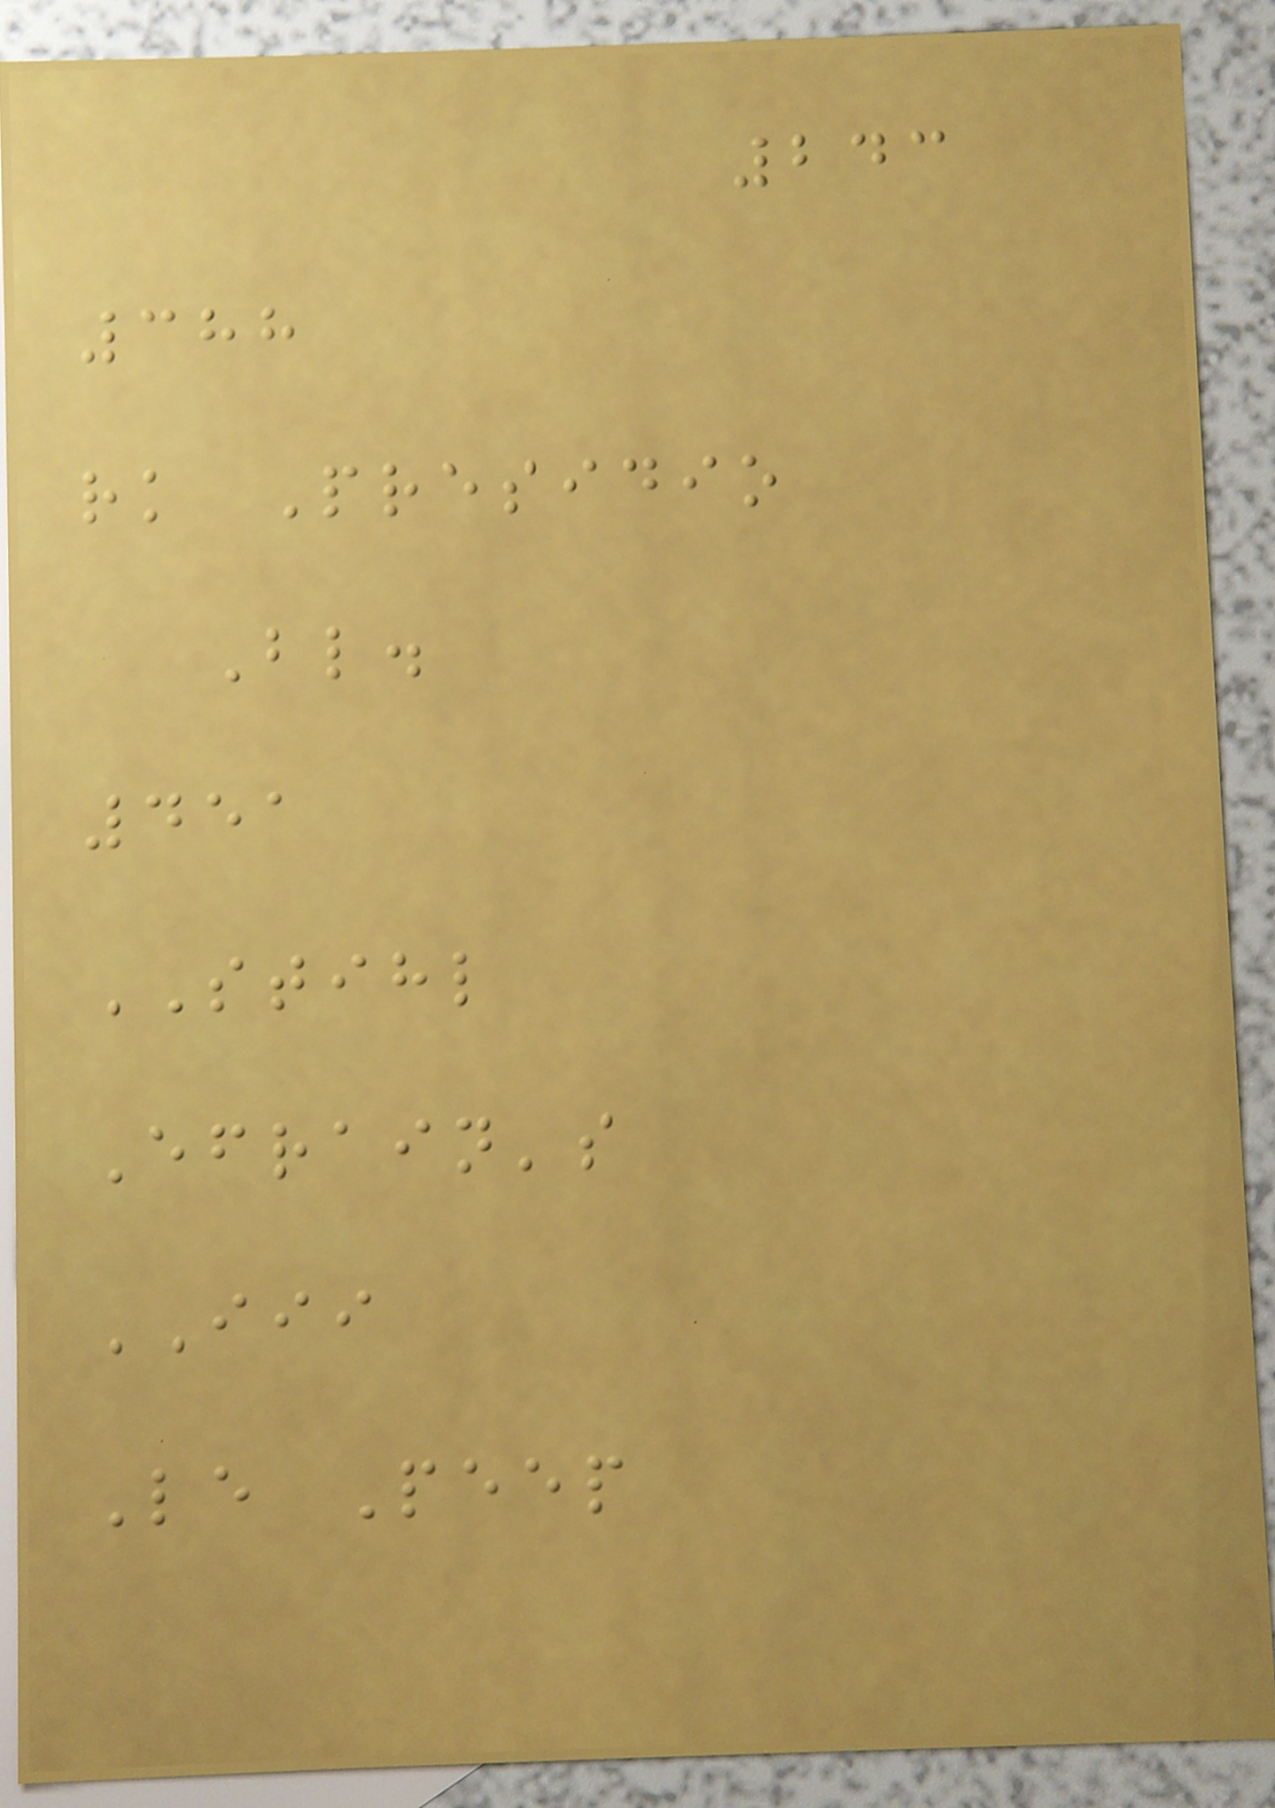243
388
rk Presidio
Bl.
451
STIHL
Efrain's
III
Le Peep
